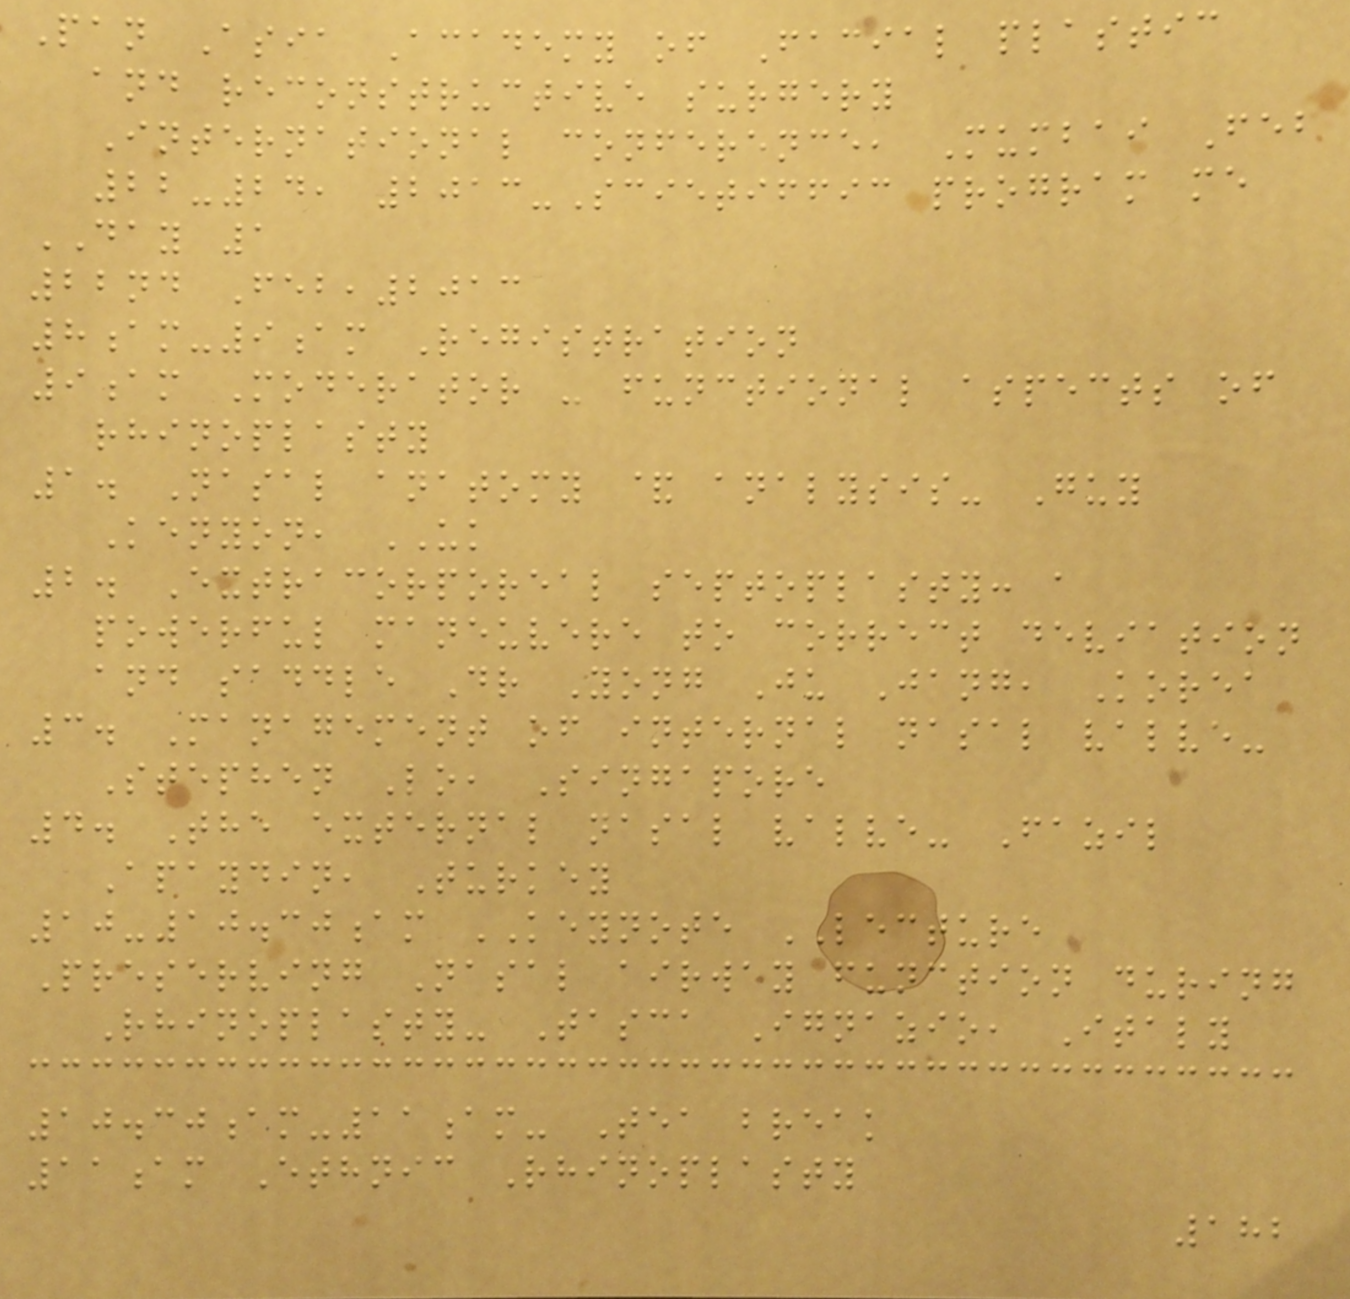Pan Asia Academy of Facial plastic
and reconstructive surgery
International conference, Mumbai Feb
22-24, 2013-Scietiffic program me
DAY 1
22nd Feb,2013
8am-9am Registration
9am Moderator - functional aspects of
rhinoplasty
1. Nasal anatomy & analysis- Guy
Kenyon, UK
2. Extracorporeal septoplasty: a
powerful maneuvere to correct deviation
and saddle Dr Yong Ju Jang, Korea
3. Management of internal nasal valve-
Stephen Lo, Singapore
4. The external nasal valve- Fazil
Apaydin, Turkey
10-10.30am KEYNOTE LECTURE
Preserving Nasal airway function during
Rhinoplasty- Tasca Ignazio, Italy
10.30am-11am- Tea break
11am Ethnic Rhinoplasty
182
